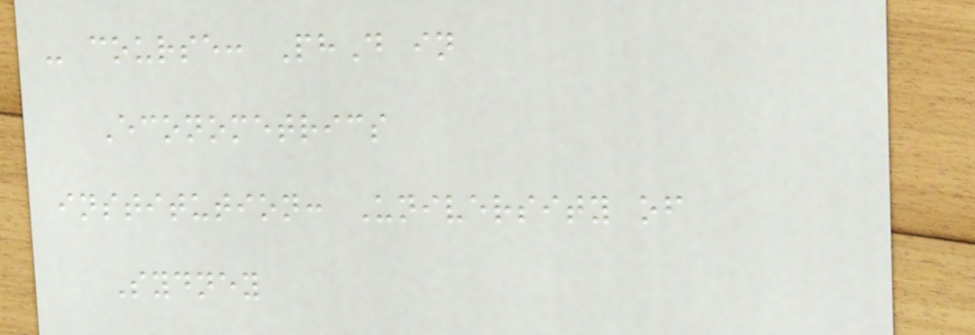- course: PhD in
Econometrics
institution: University of
Sydney
